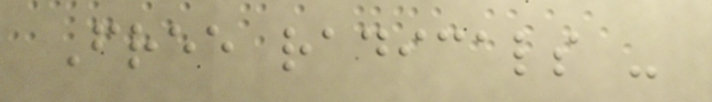Free radicals -
